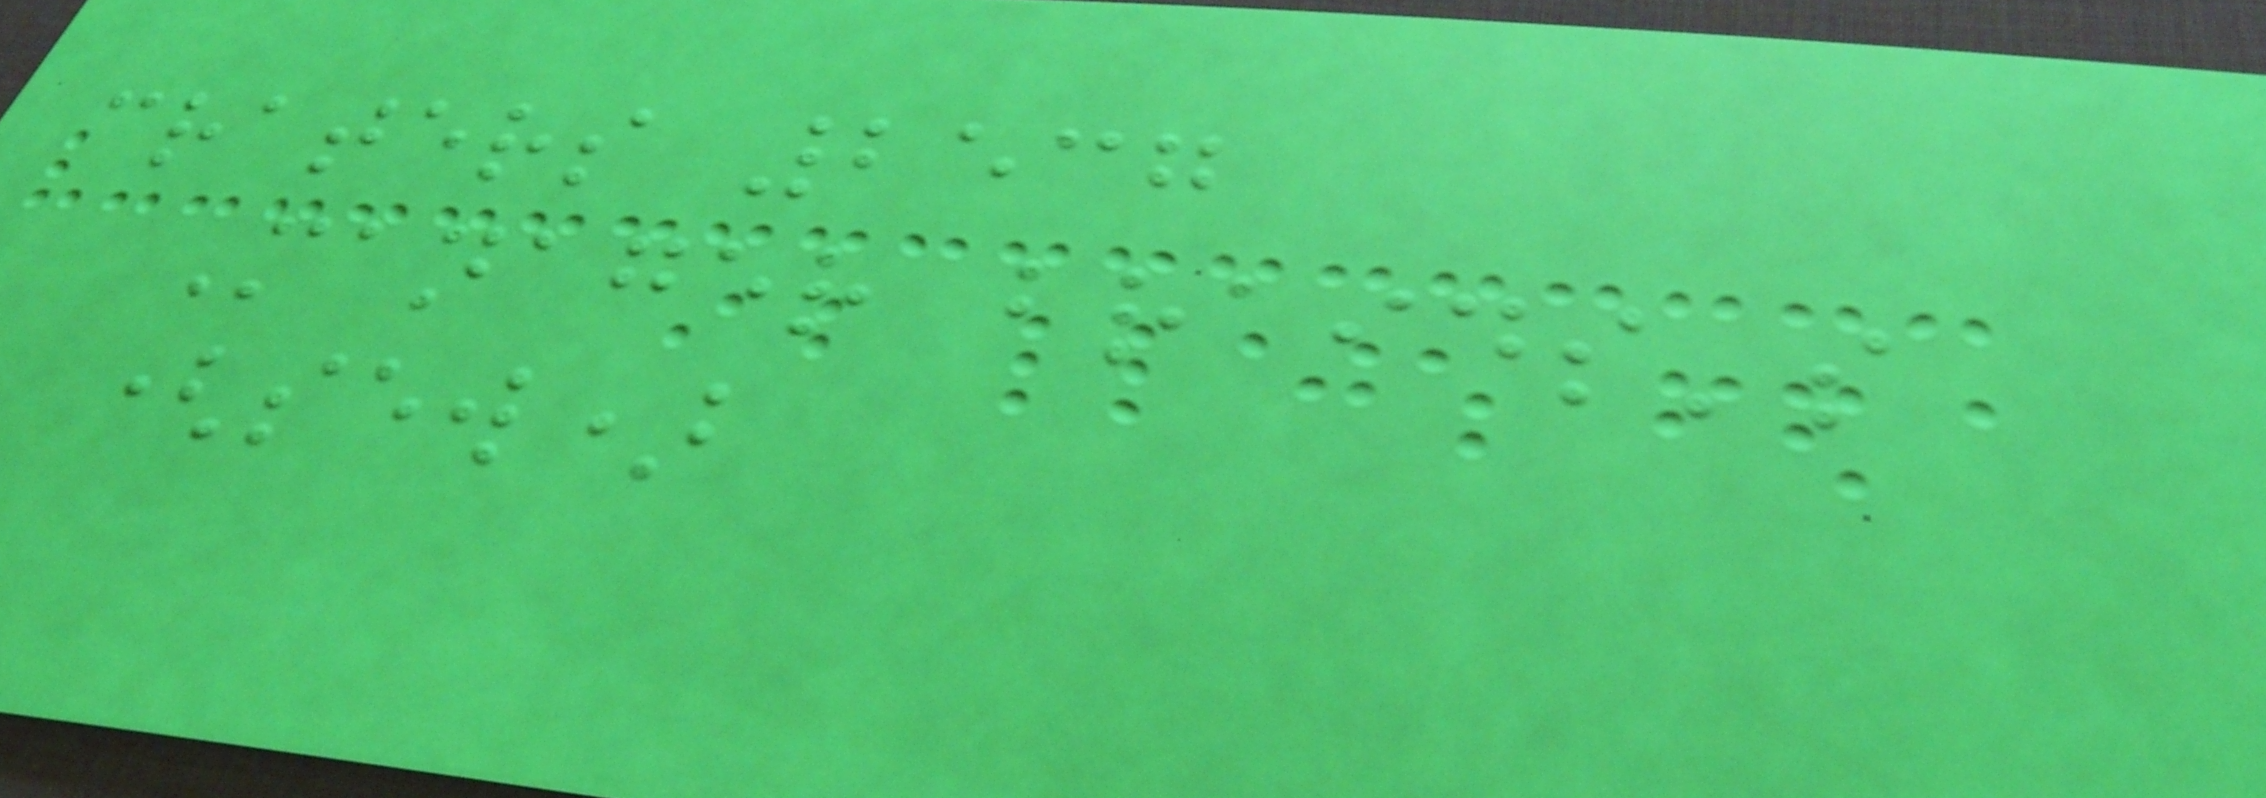craters 2537
Manager braids's
(sew)
